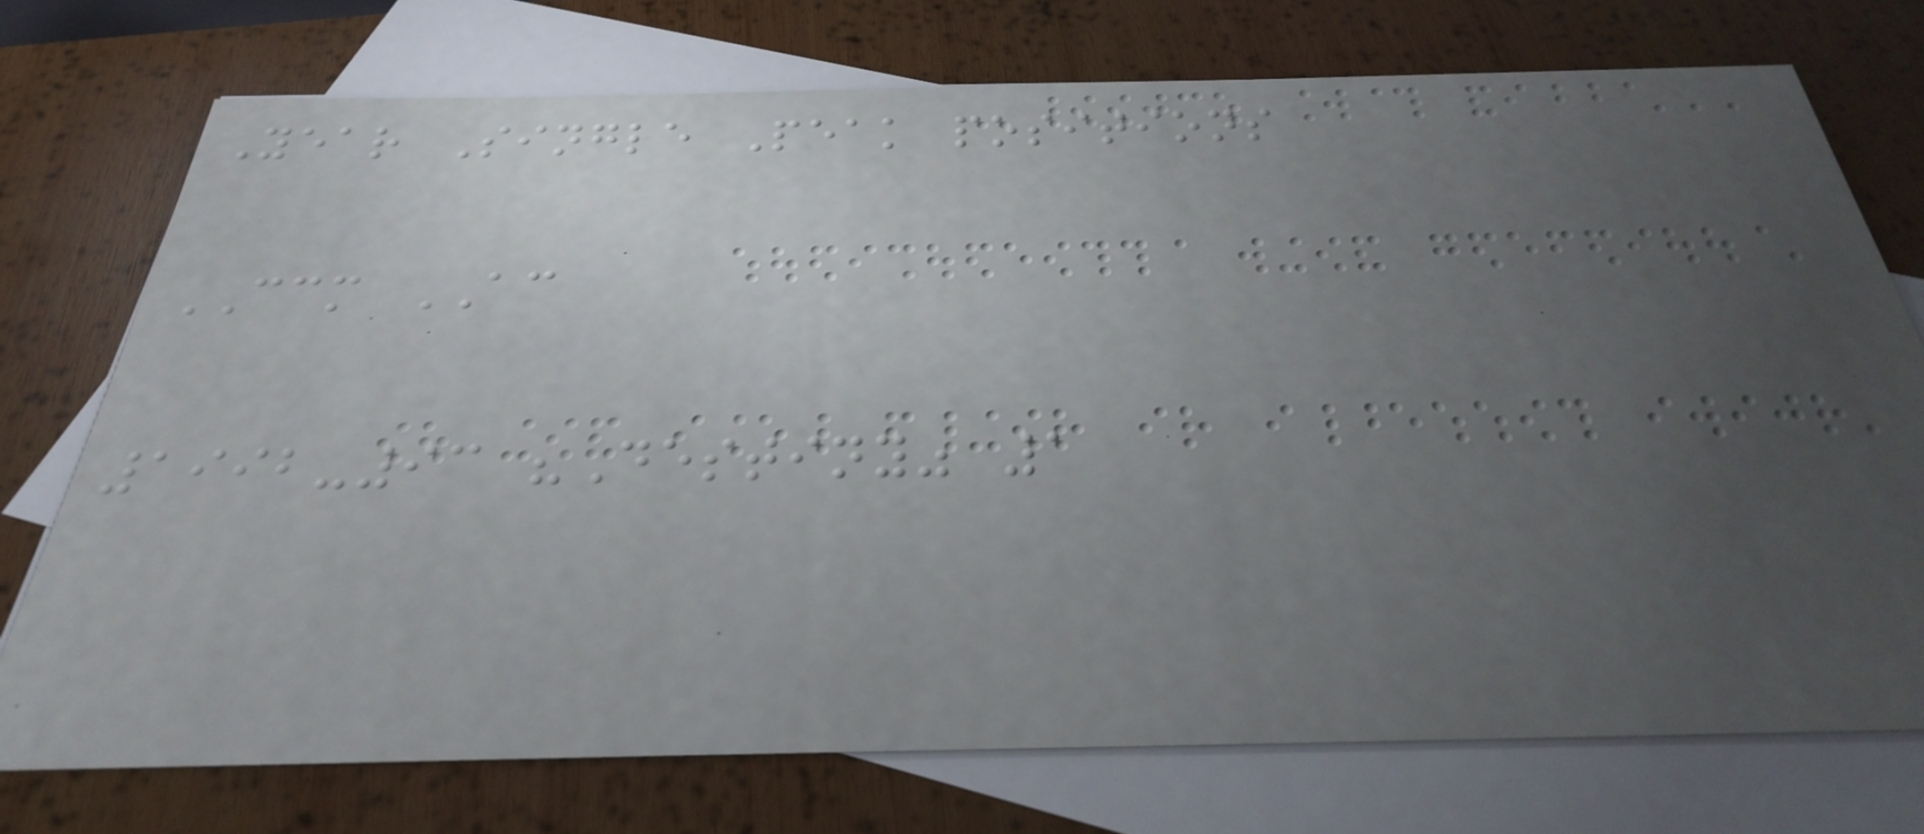Year Single Peak positions
CCM AC
1992-93 "Destiny" 1
